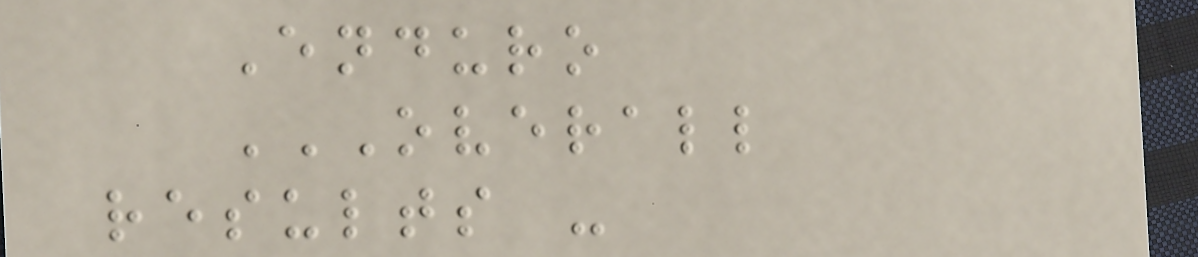Enduro
OVERALL
RESULTS -
